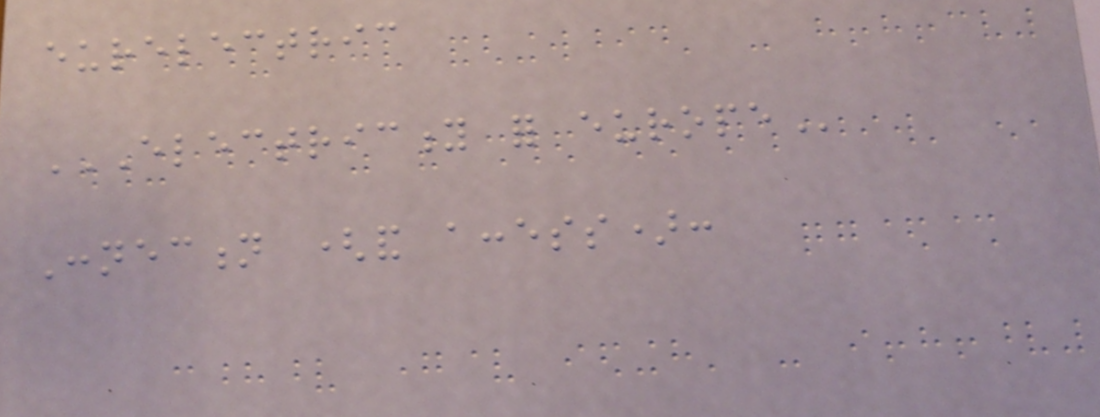eurelectric
ELECTRICITY FOR EUROPE
Connection (and access):
